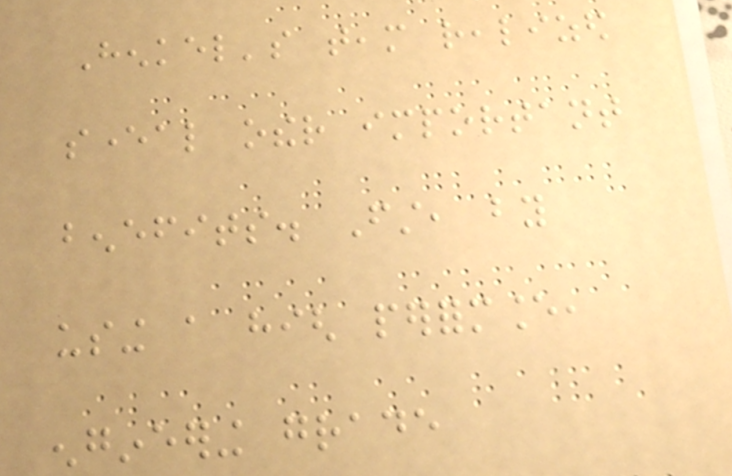Henkel's team realized
several other important
benefits. First, by
using a high performance,
engineering grade
